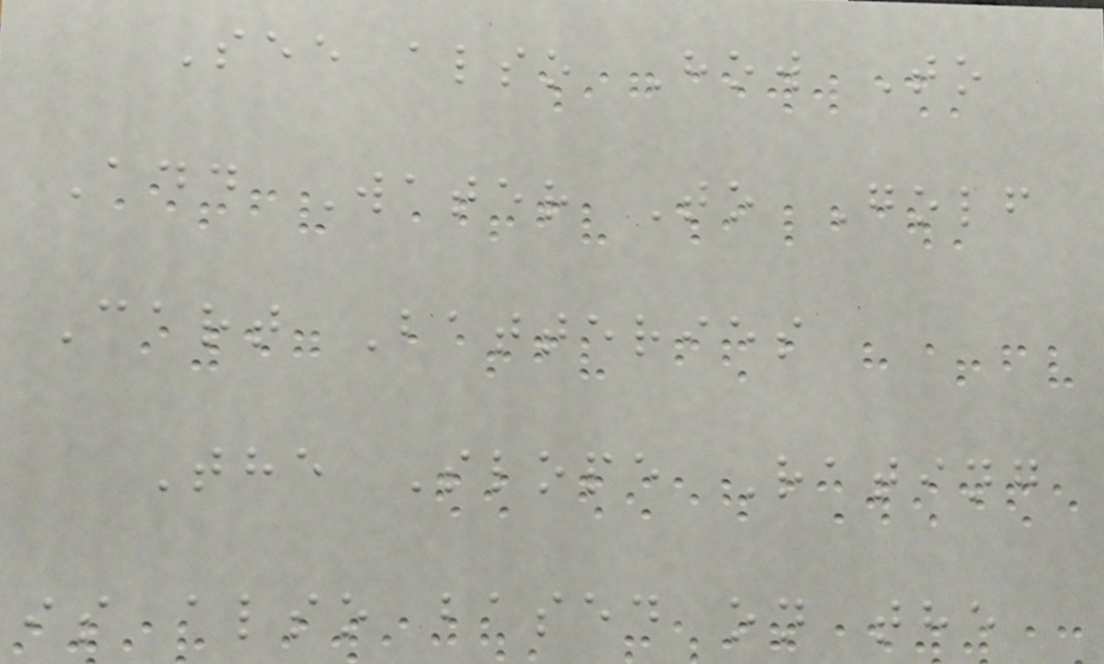See also How To
Add Water To Golf
Cart Batteries
The Slope Rating
is also based on the
